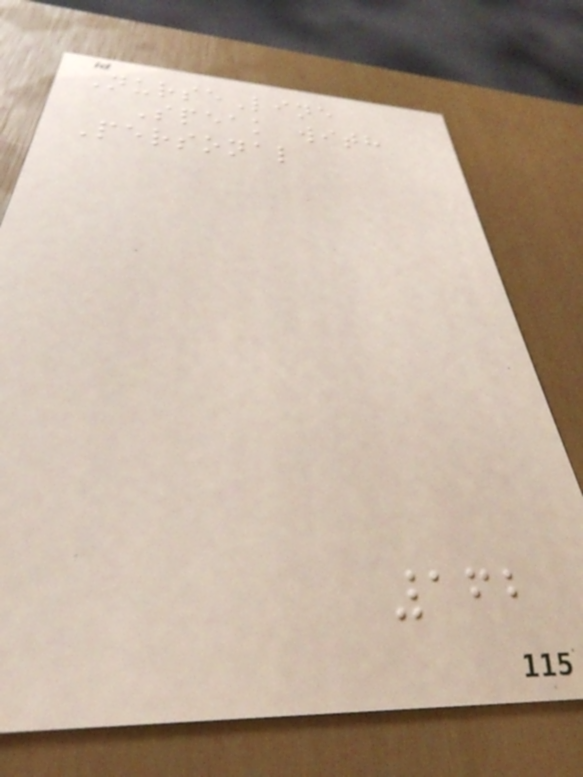NurseLine
Speak with
Personal
162
